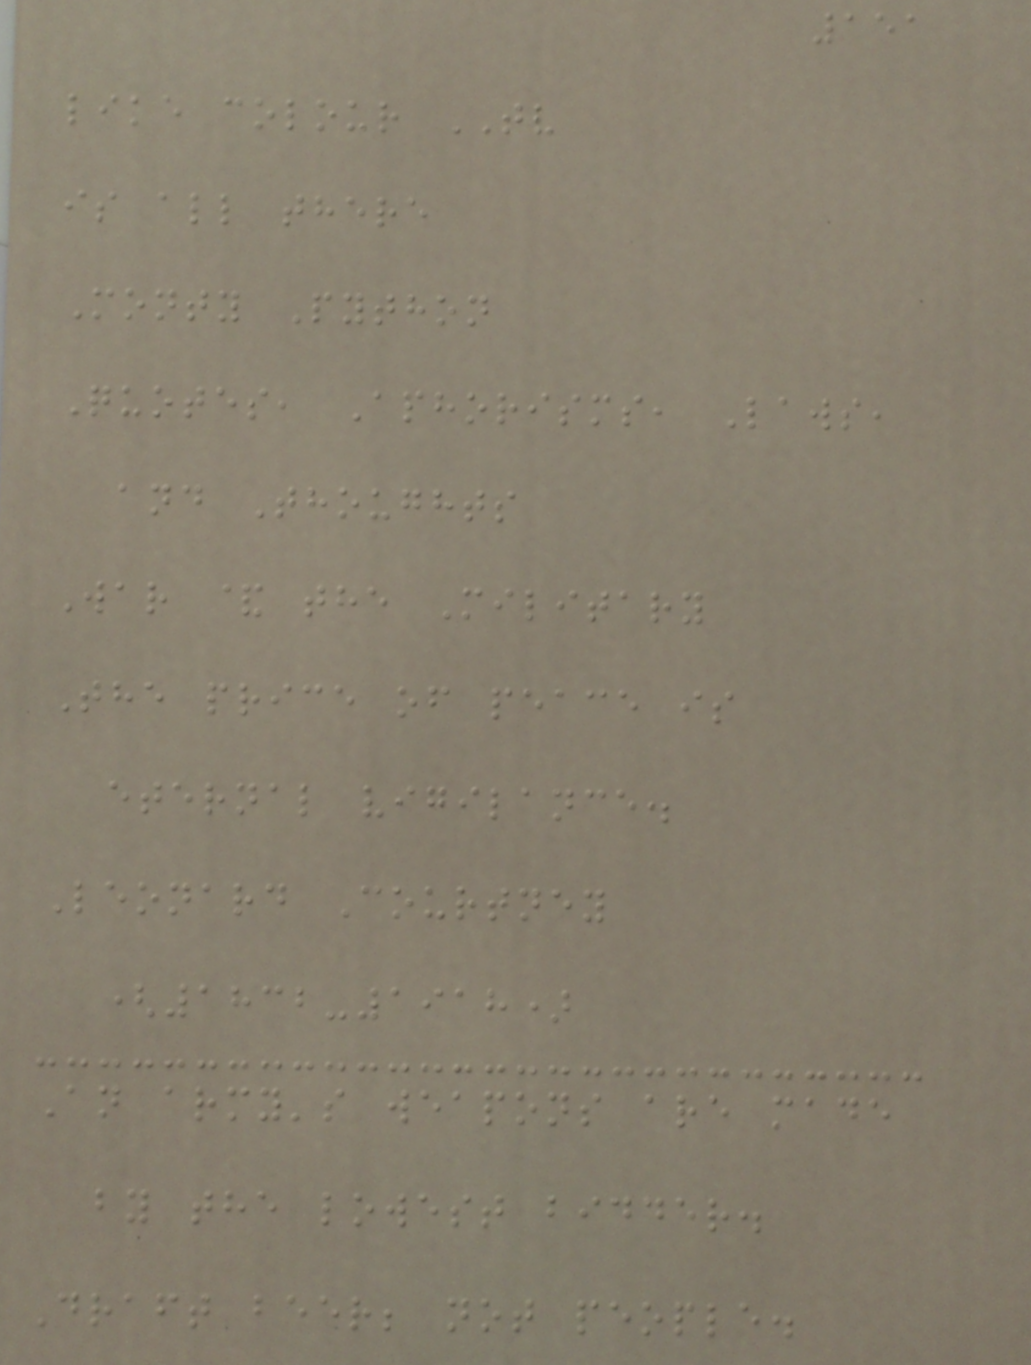151
like colour TV
is all there
Monty Python
Quotes, Aphorisms, Laws,
and Thoughts
War & the Military
The price of peace is
eternal vigilance.
Leonard Courtney
(1832-1918)
An army's weapons are made
by the lowest bidder.
Draft beer; not people.
